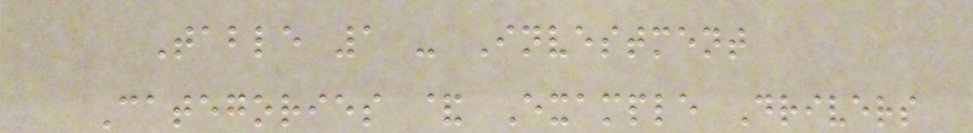Table 1 - Investment
Categories & Example Drivers
